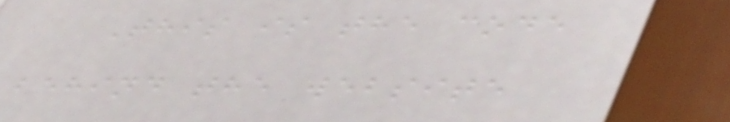This is the code
behind the website
